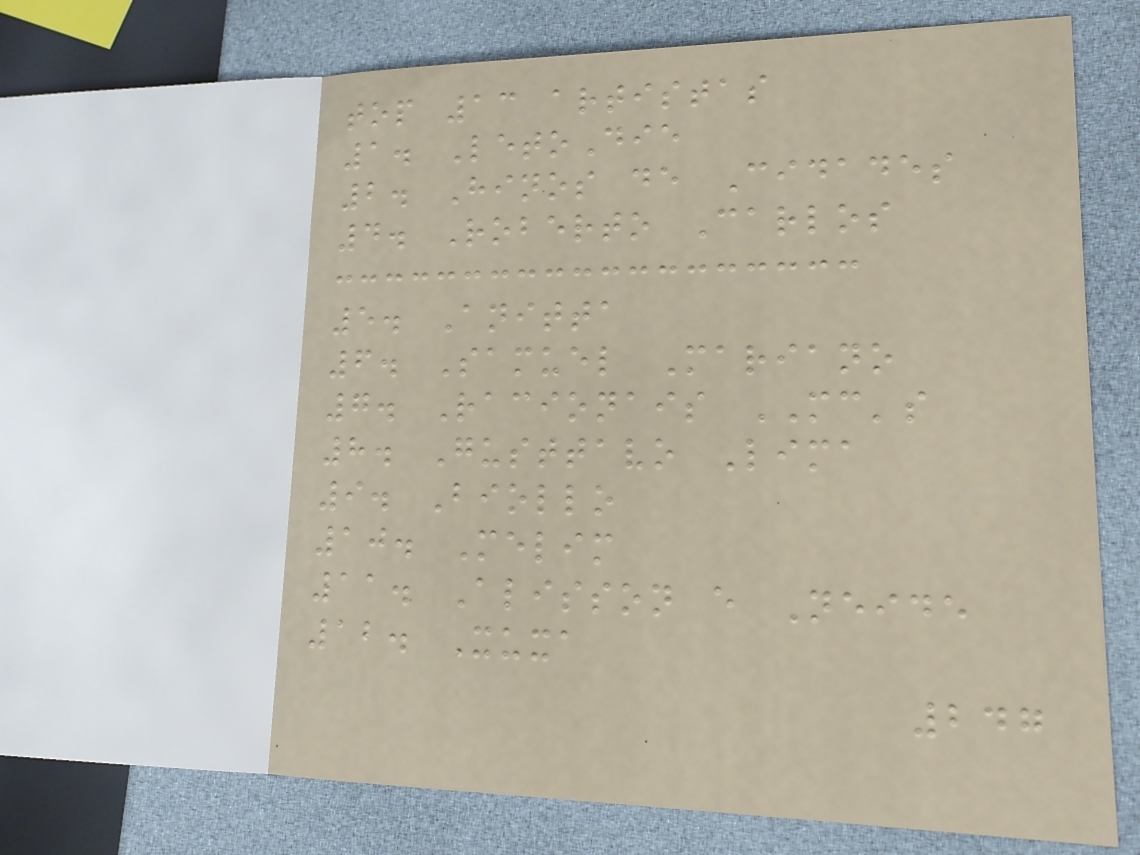top 13 artistas
1. LetoDie
2. Hinos de Cidades
4. Roberto Carlos
5. Anitta
6. Samuel Mariano
7. Racionais MC's
8. Gusttavo Lima
9. Biollo
10. Melim
11. Alisson e Neide
12. Xuxa
247
